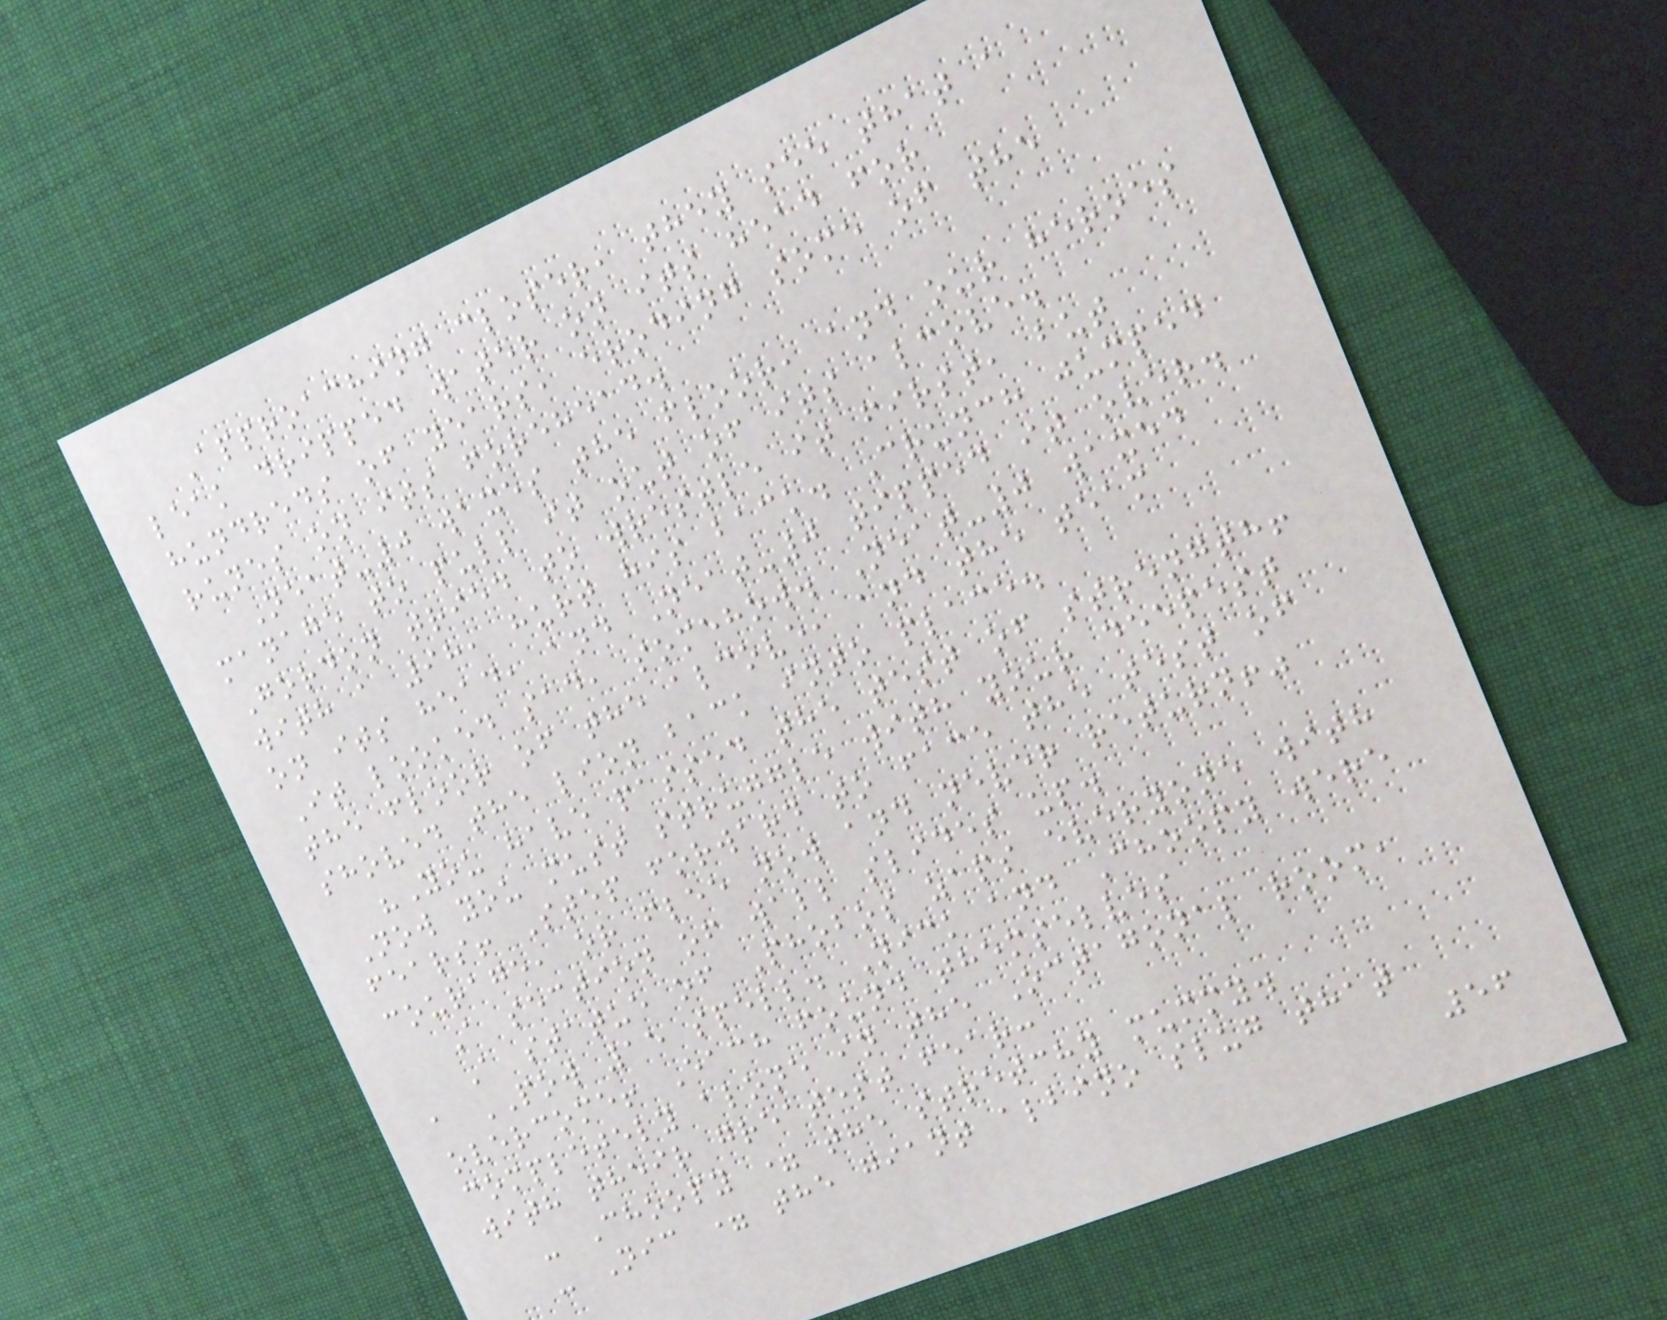Approaching closer, they see that a
leak dripped water on its head for
hundreds of years, eroding some of the
runes on its forehead.
Neat-0 waxes the floor, and our heroes
manage to pull it out of its alcove.
Gordon tried to wrestle it first, but
with a 98, hurt his back. Crunch jumped
on its head, and Neat-0 tipped it over.
It looked sad, somehow. Neat-0 waxed
the floor of the alcove, and the team
shoved the lion back into place.
"You have passed the test of strength!
Now you must struggle with your deepest
fears! Step forward to face the test of
courage, or flee now and never return!"
A section of wall slides up.
A statue of Phobos zaps everyone with
a POW 15 spell. Nick and Choopy were
overcome! Each found themselves
completely alone in the Octagonal room,
with their greatest fear:
- Choopy = the stretchy mummy.
- Nic = the giant albino slug that
56
